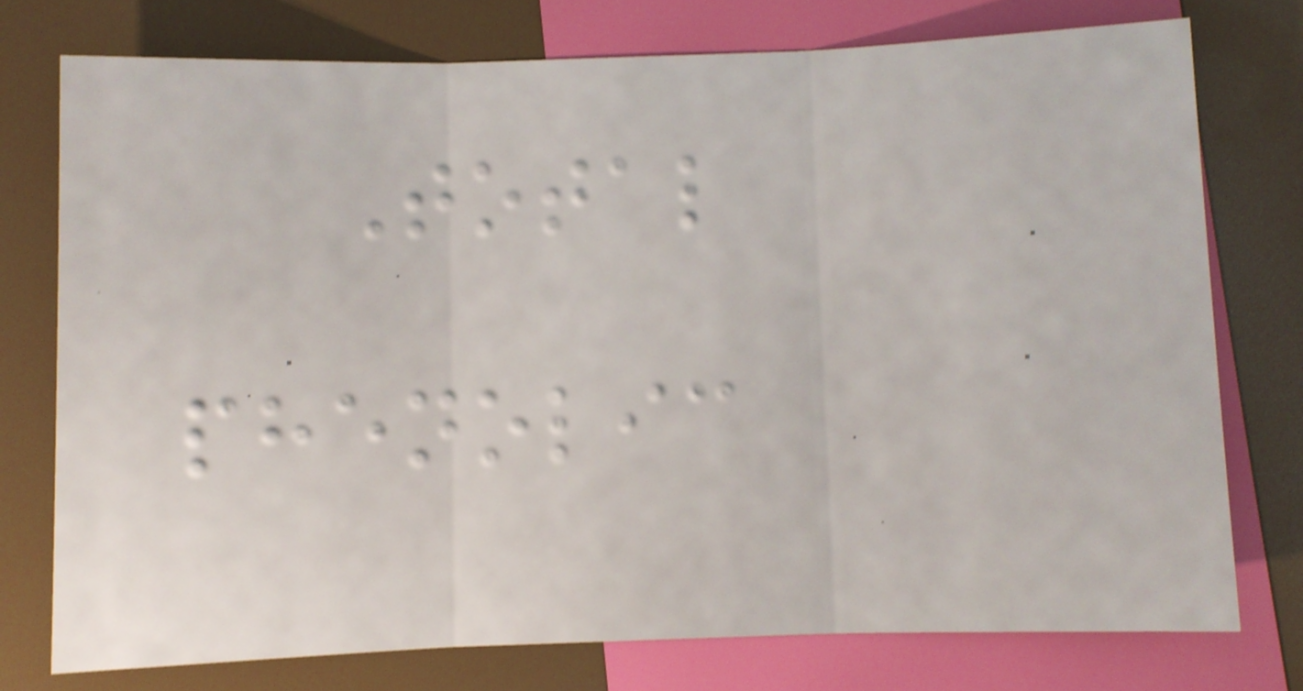Total
phenolic
